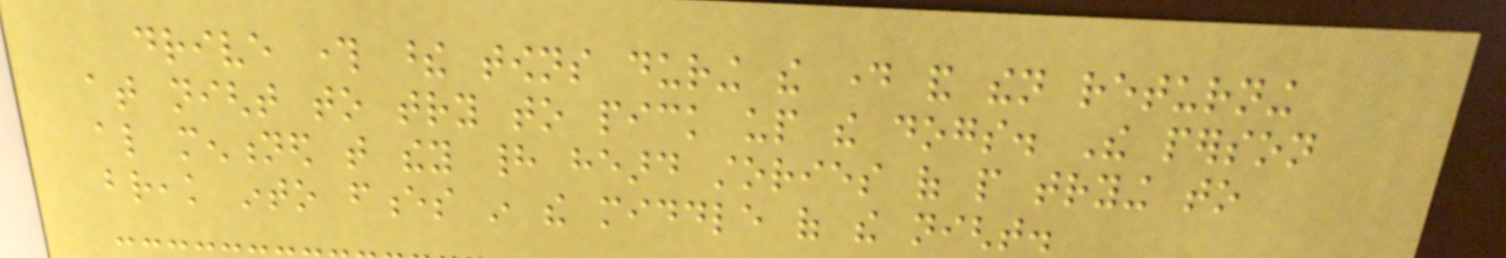drive through these towns during the day and then returning
at night to try to pick up the dogs. The person
also mentioned that they had heard stories of people trying to
break into fences in the middle of the night.
